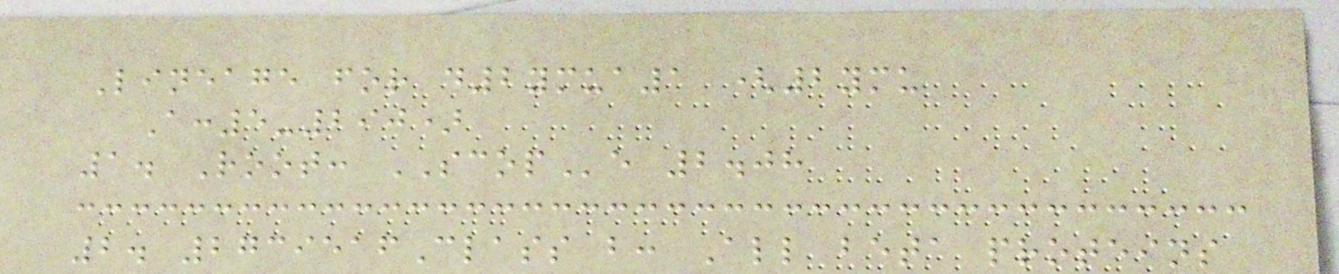Lineage for d2ymua1 (2ymu
A:5-290)
1. Root: SCOPe 2.08
2. 2739516Class b: All beta proteins
